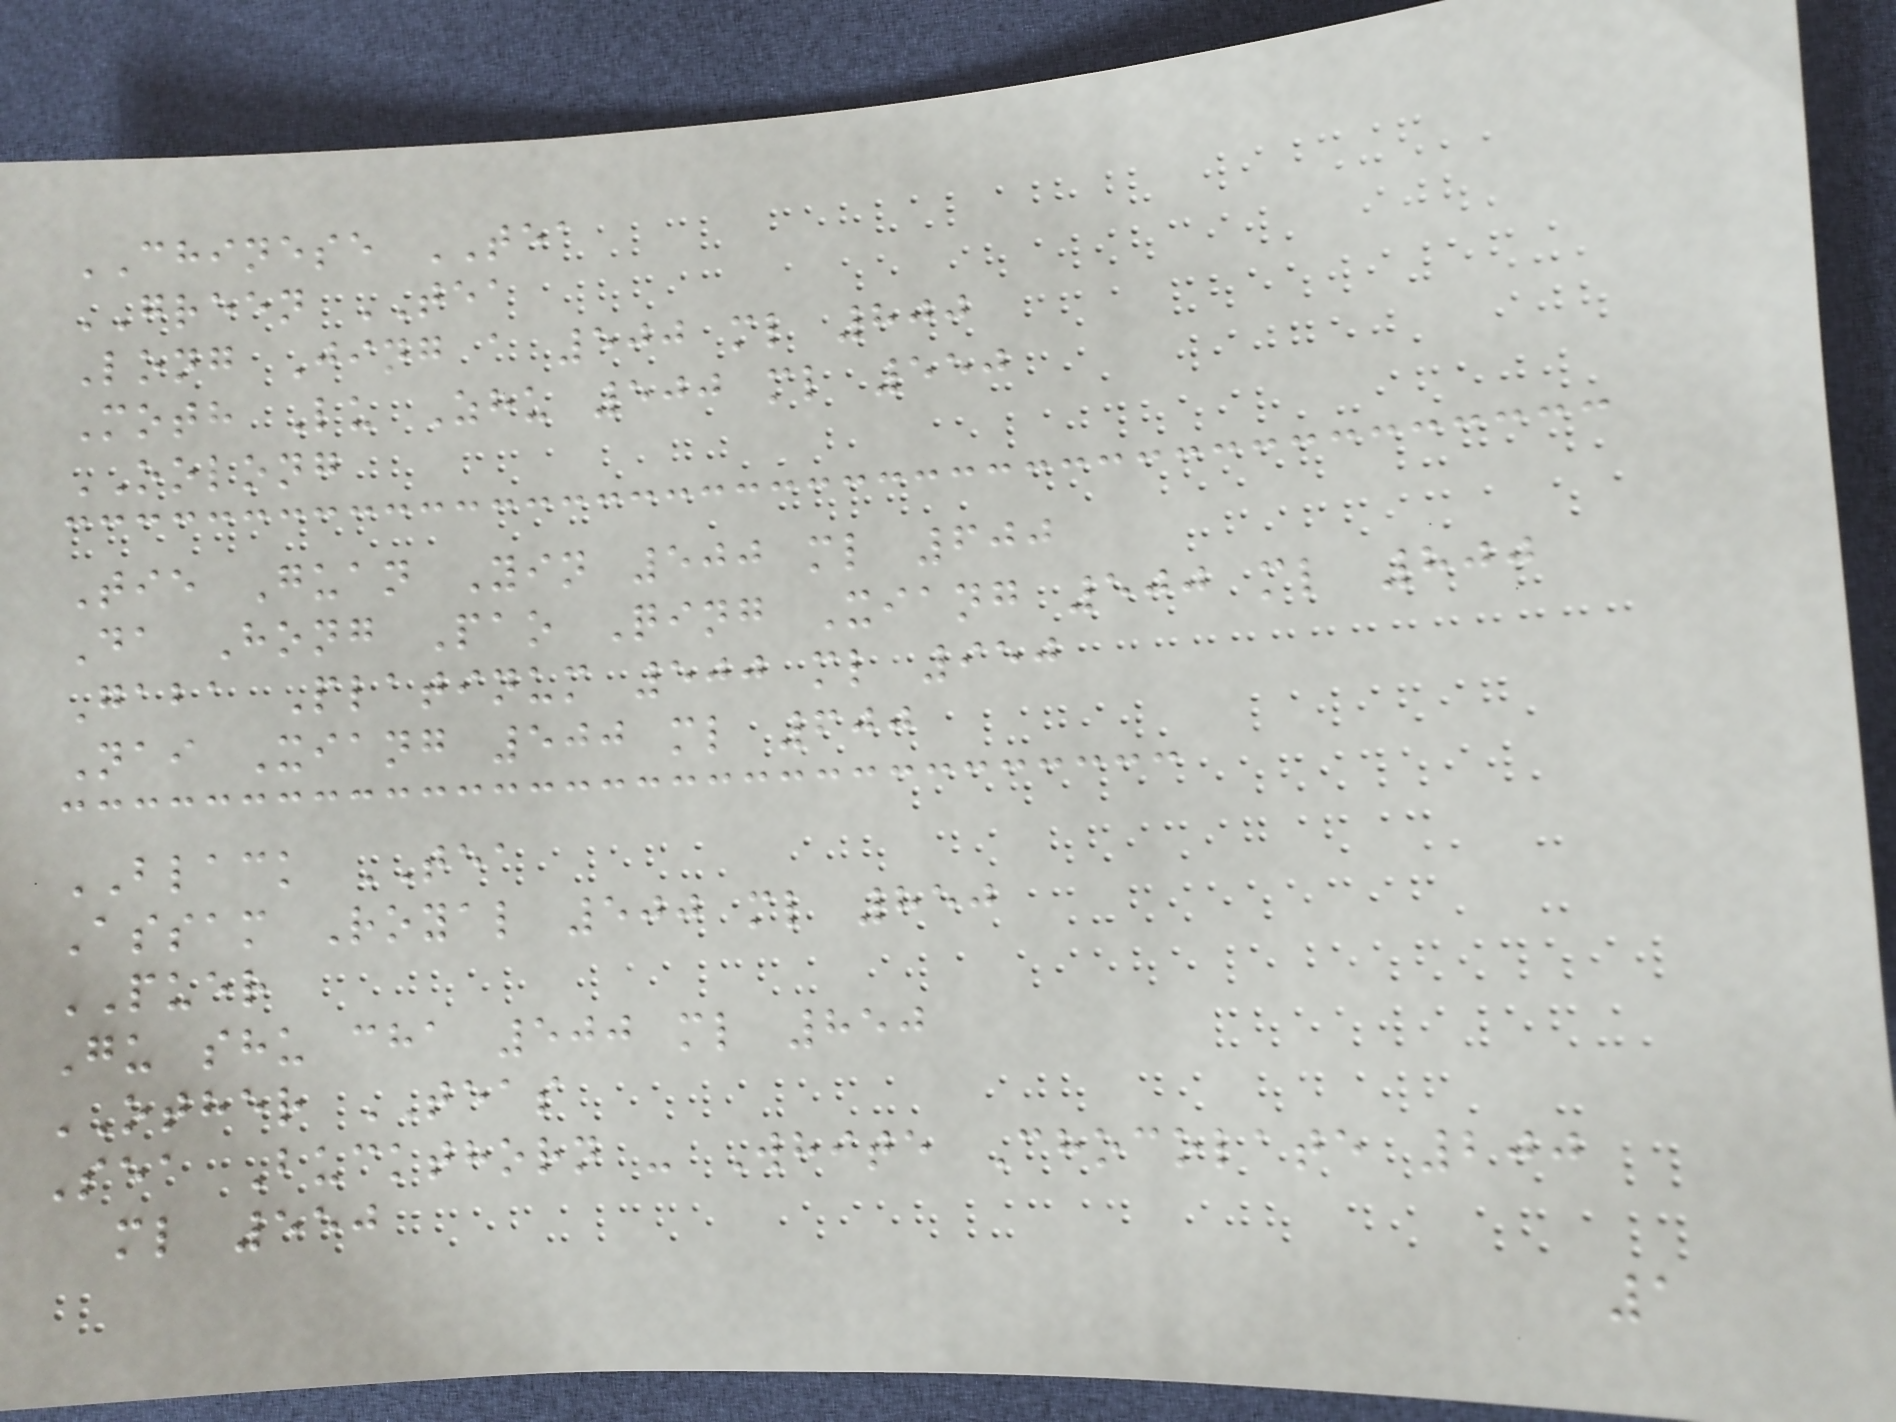CHINESE TEA
GREEN TEA
Long Jing a 500 ml 800
Moth Lu Zhu 500 ml 550
OOLONG
Tie Guan Yin 500 ml 600
Da Hong Pao Qing Xiang 500 ml 800
Gaba Platinum 500 ml 950
Nai Xiang 500 ml 600
BLACK TEA
Assam Royal 500 ml 850
PUER
Gu shu cha 500 ml 850
OTHER TEAS
Sea Buckthorn - White Chocolate 200
ml 550
1
